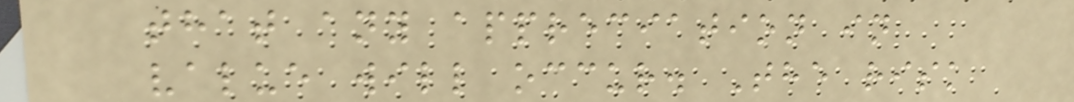that any appreciation in
value will occur. The risk
